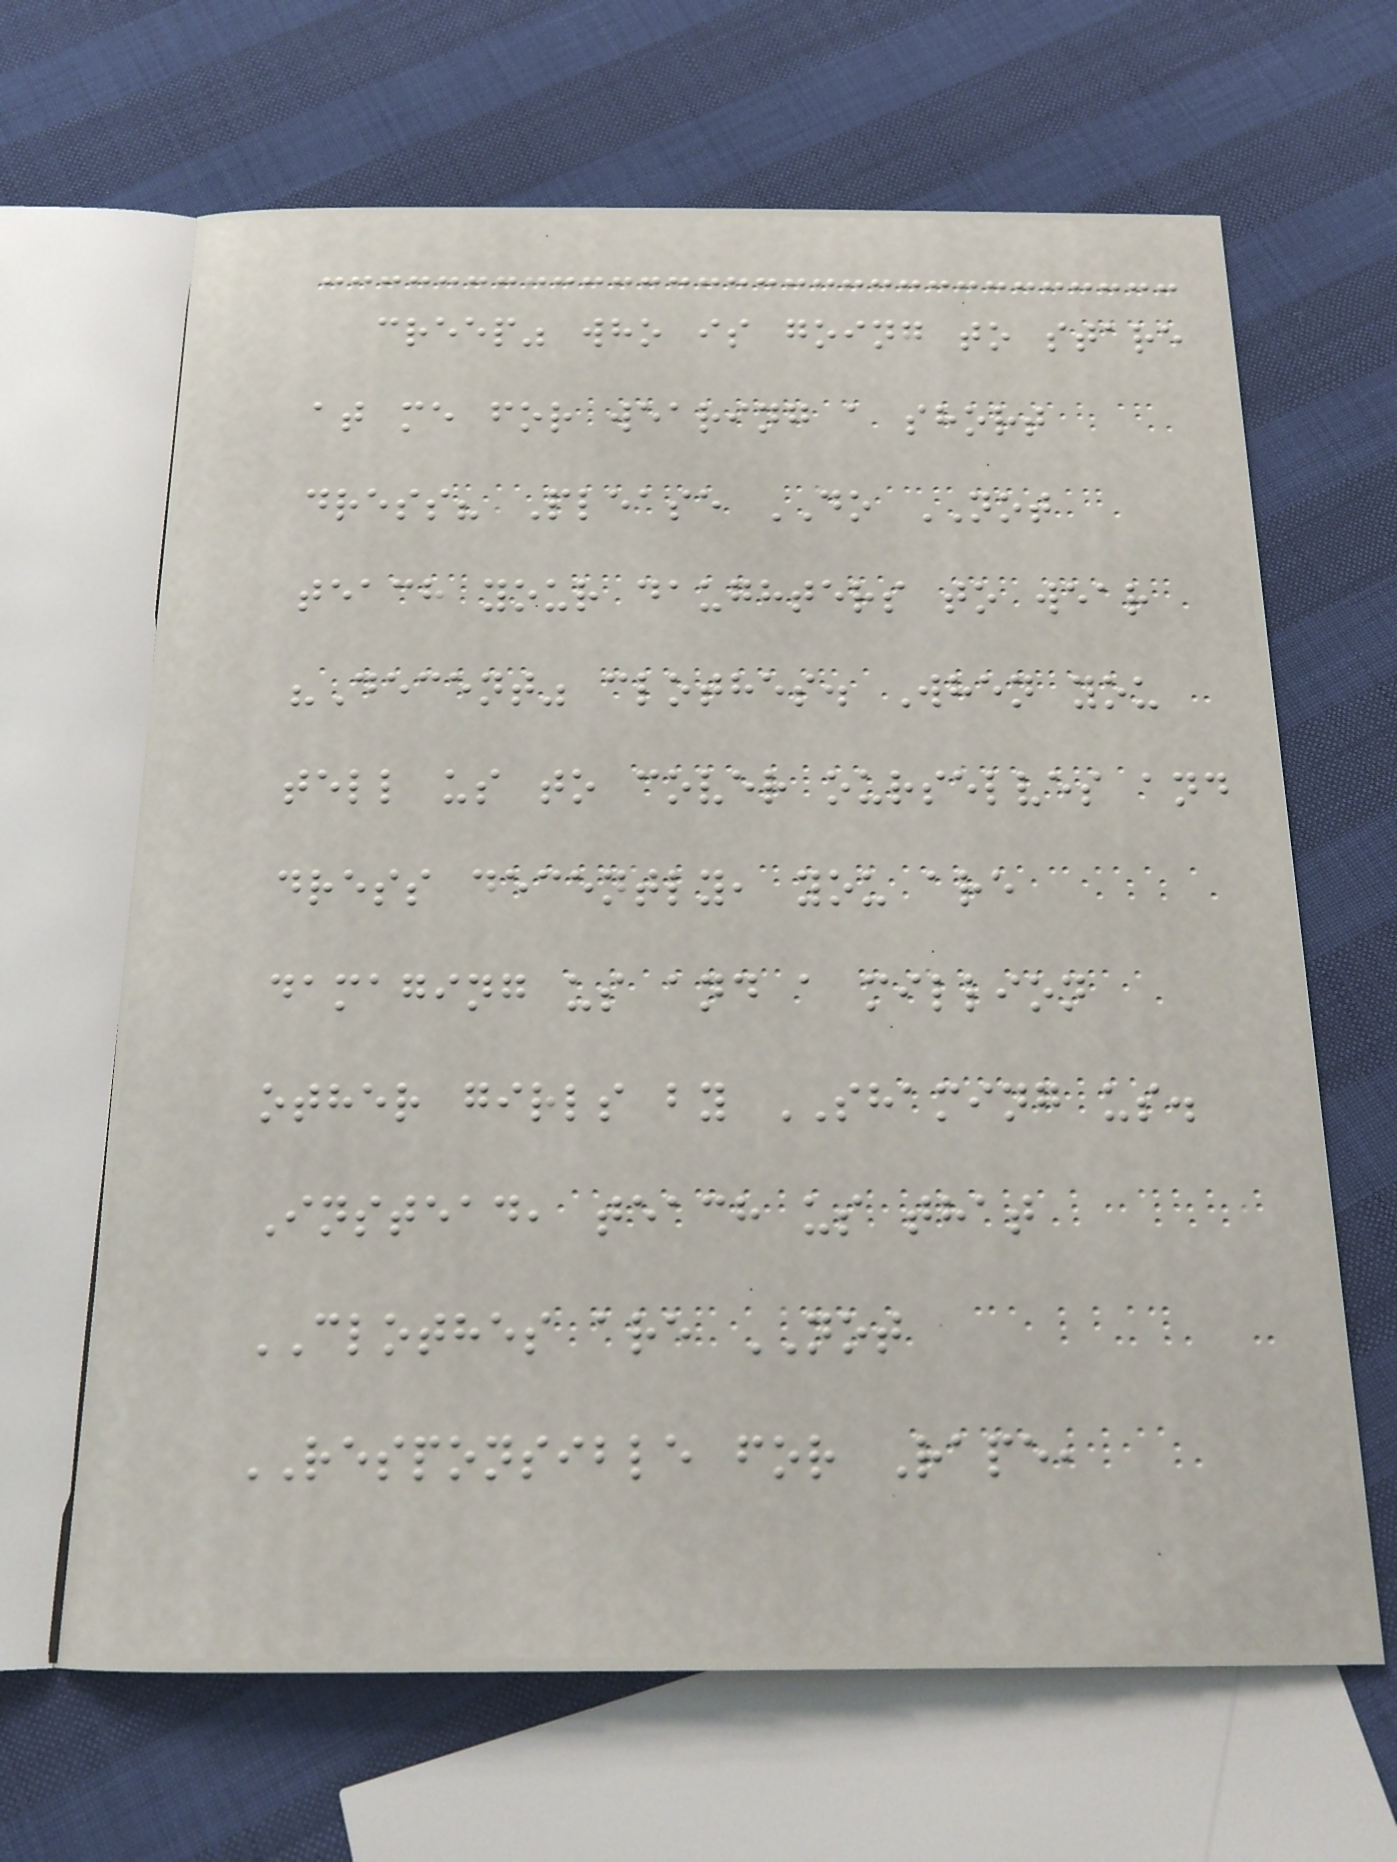creep" who is going to stare
at me for wearing a short
dress? Please DO NOT
teach your daughters to wear
"Decent" clothes. When you
tell us to cover ourselves and
dress decently, you are
damaging us and a million
other girls by SHAMING us.
Instead, teach us that
CLOTHES are NOT
RESPONSIBLE for Rape,
